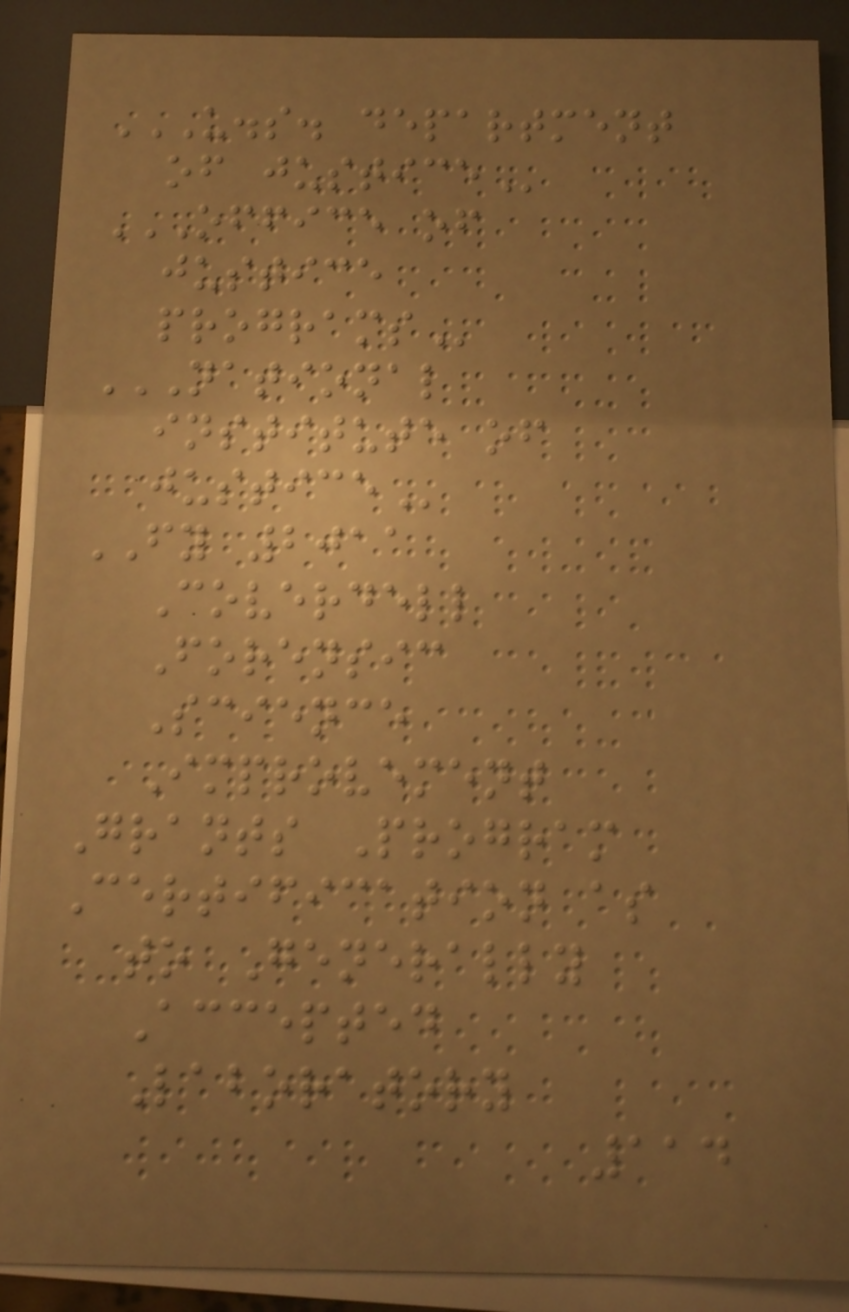U.S. DEPARTMENT
OF JUSTICE
OFFICE OF
JUSTICE
PROGRAMS
NATIONAL
INSTITUTE OF
JUSTICE
FY 2011
Coverdell
Forensic
Science
Improvement
Grants Program
Certification as
to Generally
Accepted
Laboratory
114
